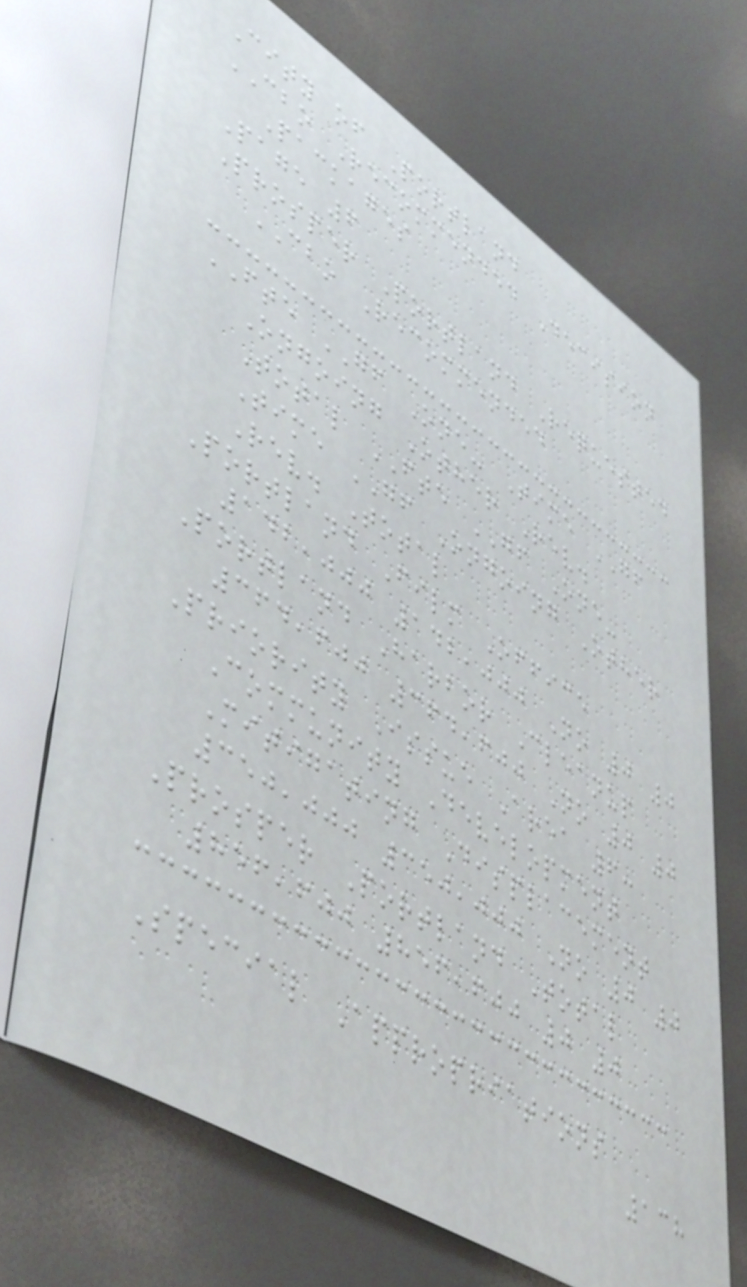City of Portland
CBO Recommended Decision
Packages
Page 6
Prosper Portland Requested
CBO Recommended
FTE GF One- Time GF
Ongoing Other Rev.
Total FTE GF One-
Time GF Ongoing Other
Rev. Total
Portland Film Office
142,000 142,000 No 0 0
Portland Harbor Cleanup
364,600 364,600 No 0 0
Priority Issue Area 6:
Community Development
Mitigating Displacement
350,000 350,000 No 0 0
Prosper Portland Total
856,600 856,600 0 0
Special Appropriations
138
